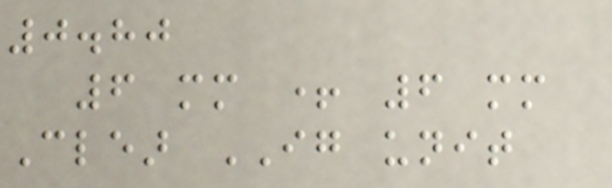0.80
6 mm + 6 mm
Clear IG unit
